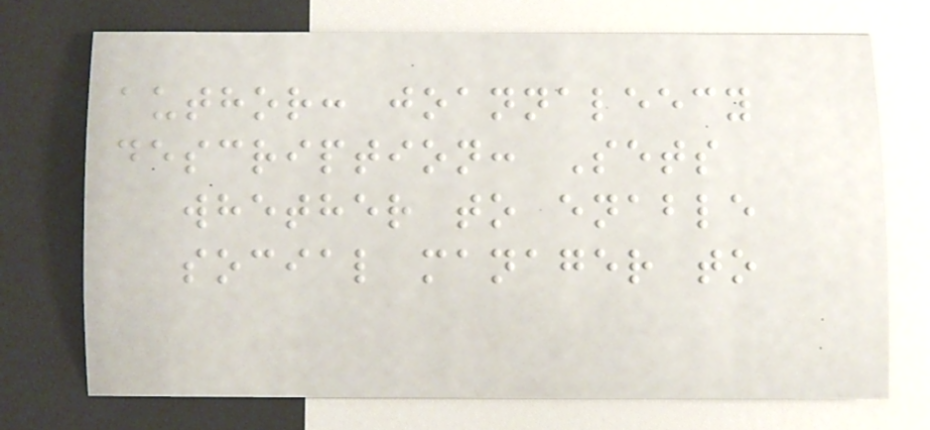author: joannaleecy
description: Sets
whether to enable
social manager to
